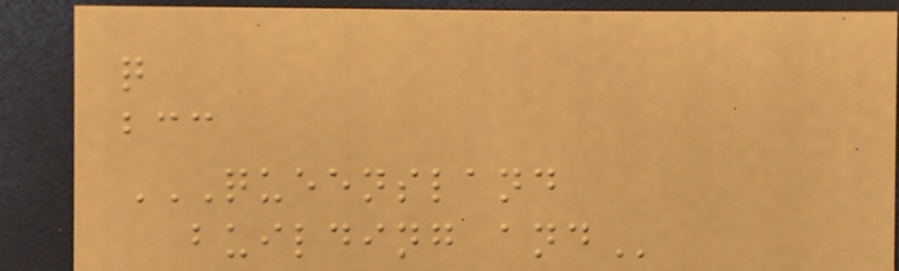q
bcc
QUEENSLAND
BUILDING AND
